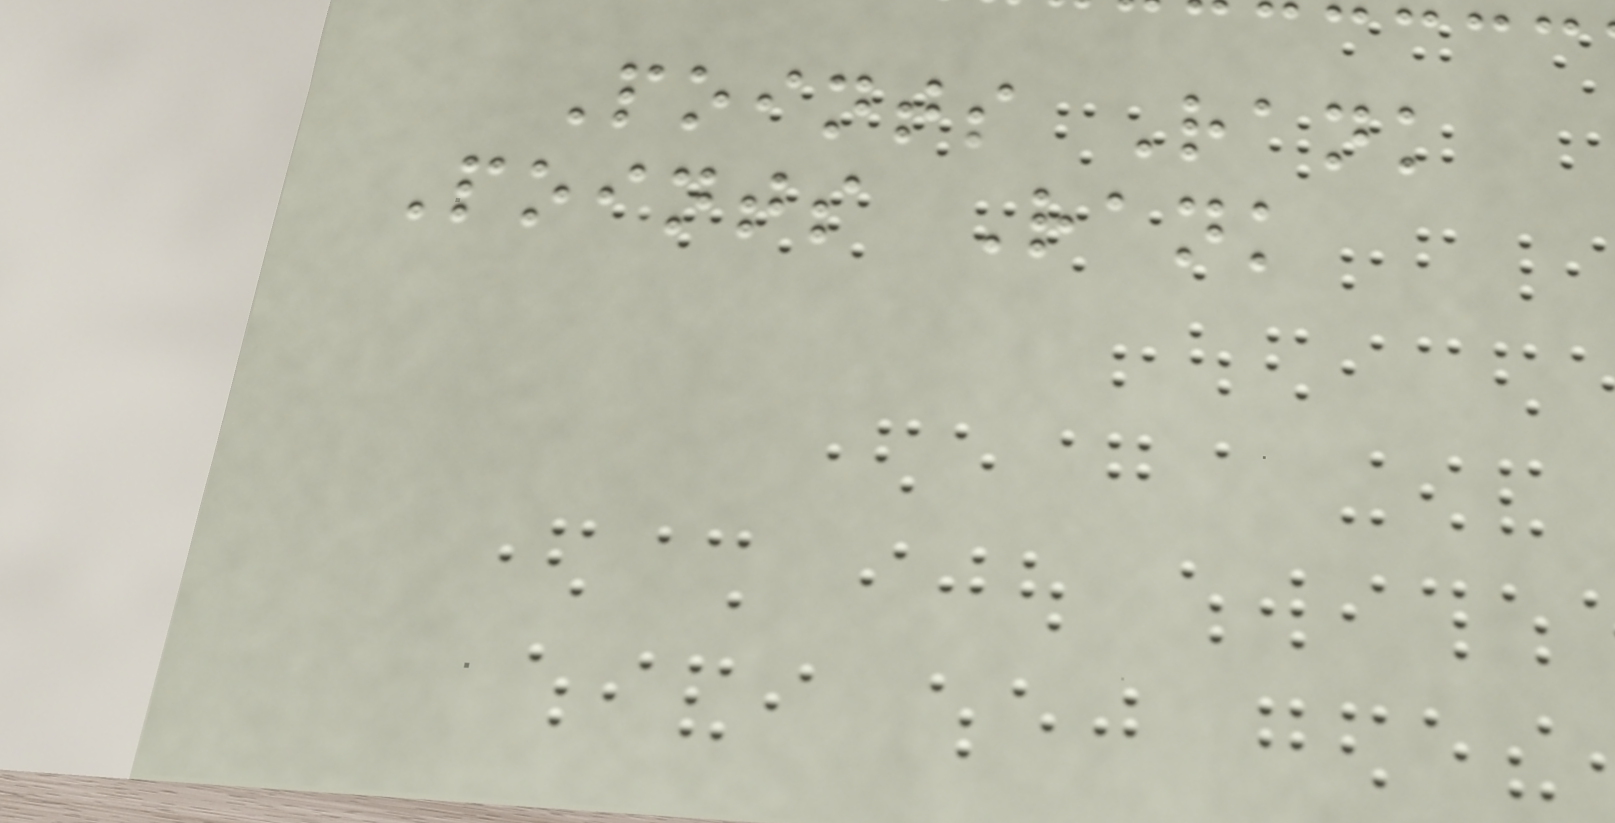Points Rank
Points Rank
